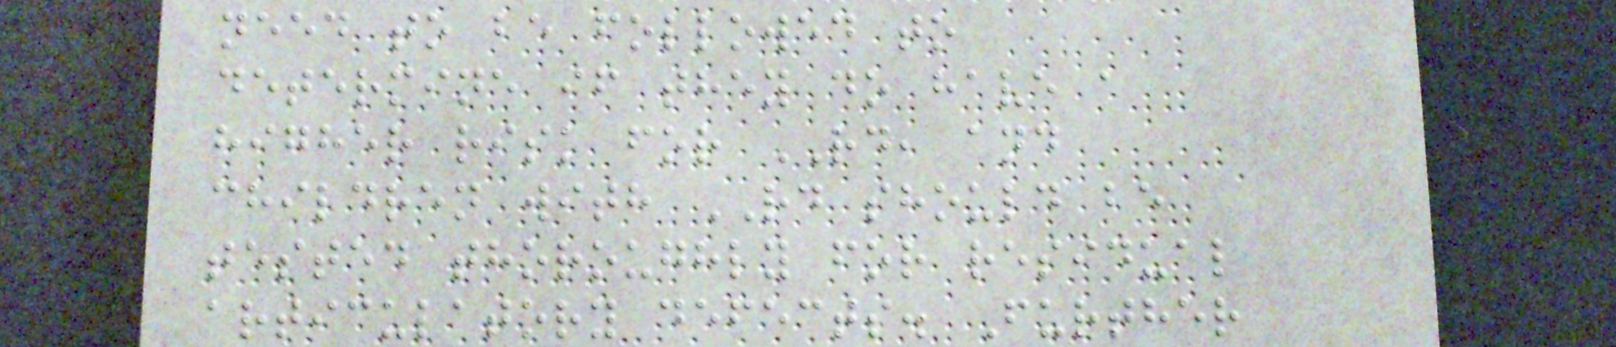need to be followed to
determine if they do have a
higher risk for RD, and
children with RD should be
tested thoroughly for residual
articulatory defects. Further
